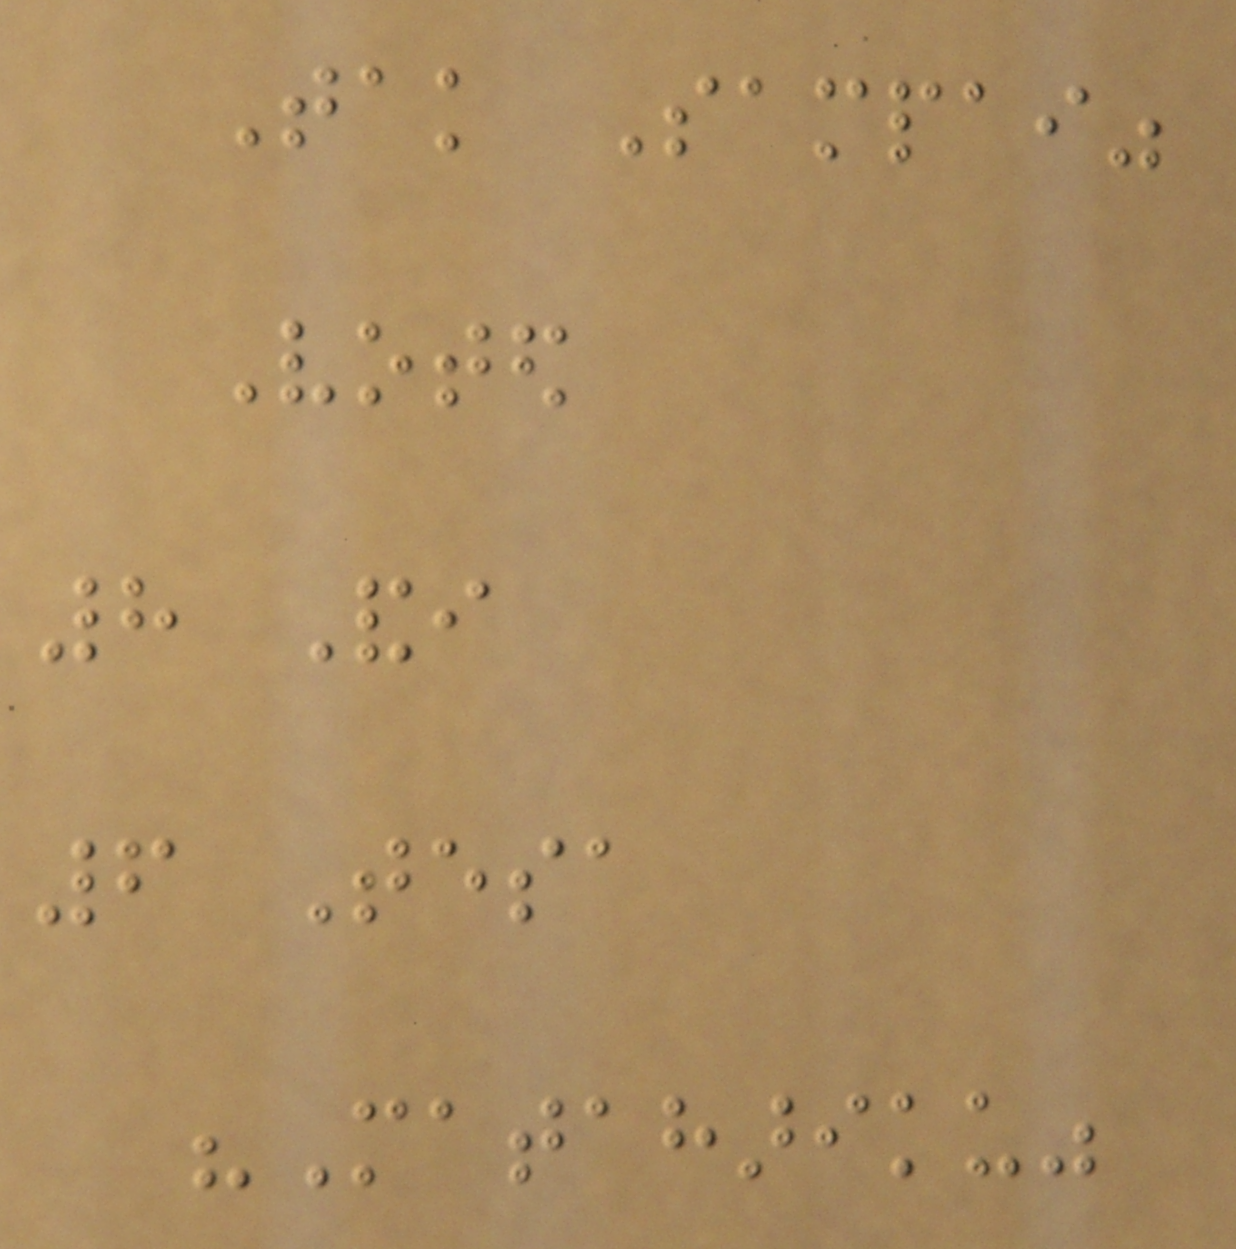Tak Sampai"
Voted
8 Andi
6 Tesa
"Matahariku"
